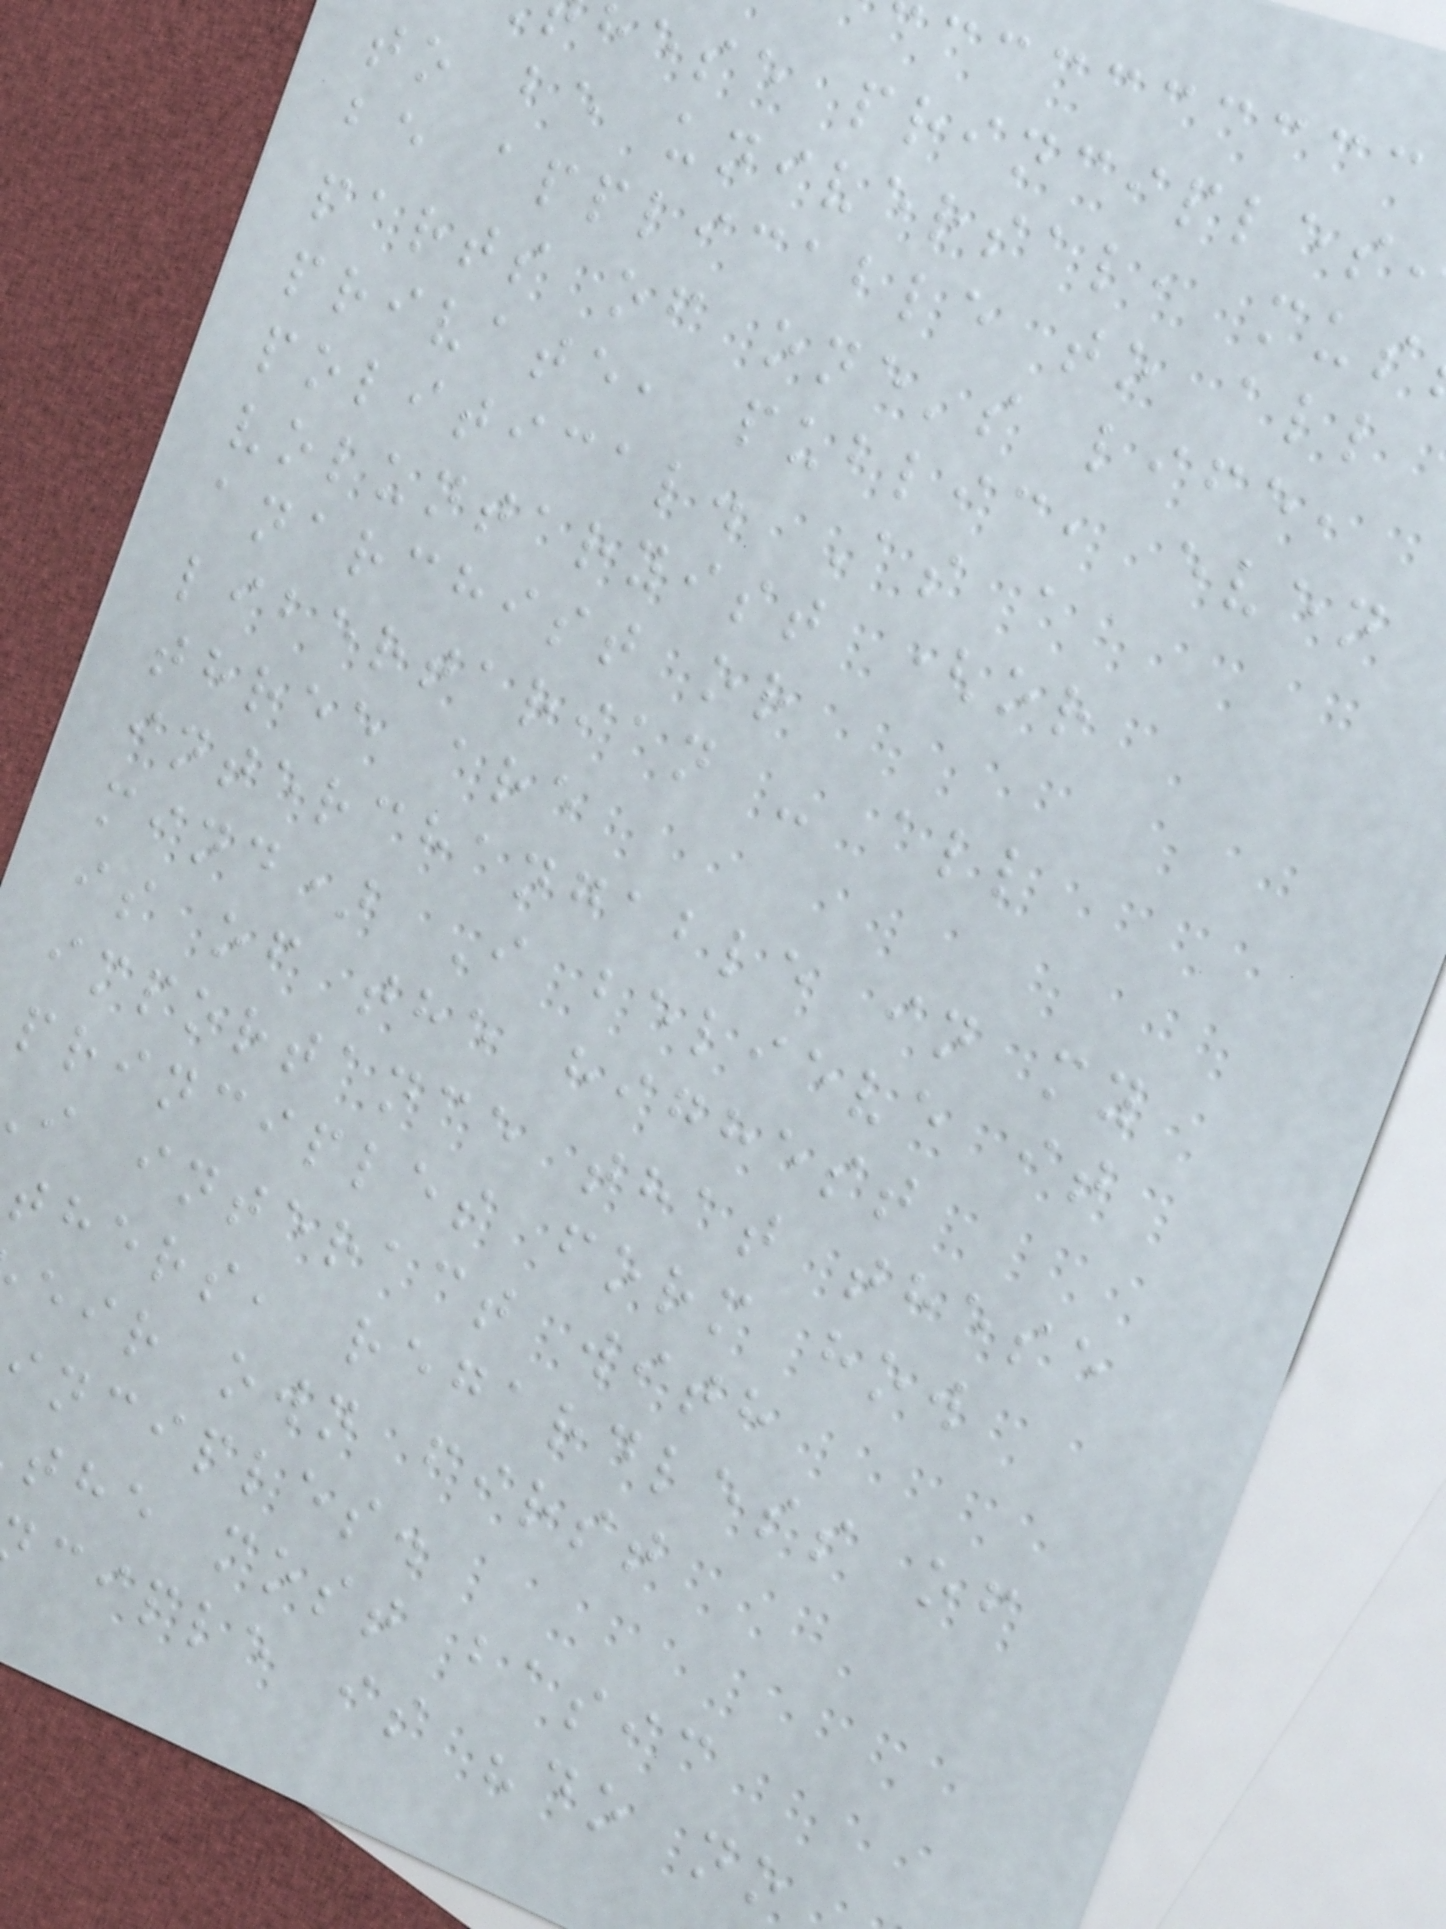hese principles
to be universal, mus
be applicable to all
parts of one's life,
private, public, even
political. As a
voluntaryist (or
anarchist or
libertarian - all
three are
interchangable in my
mind) I believe it
is of the highest
importance that these
principles form how
i interact with
thers, regardless of
eir own first
inciples.
the most basic
ciple is "do no
